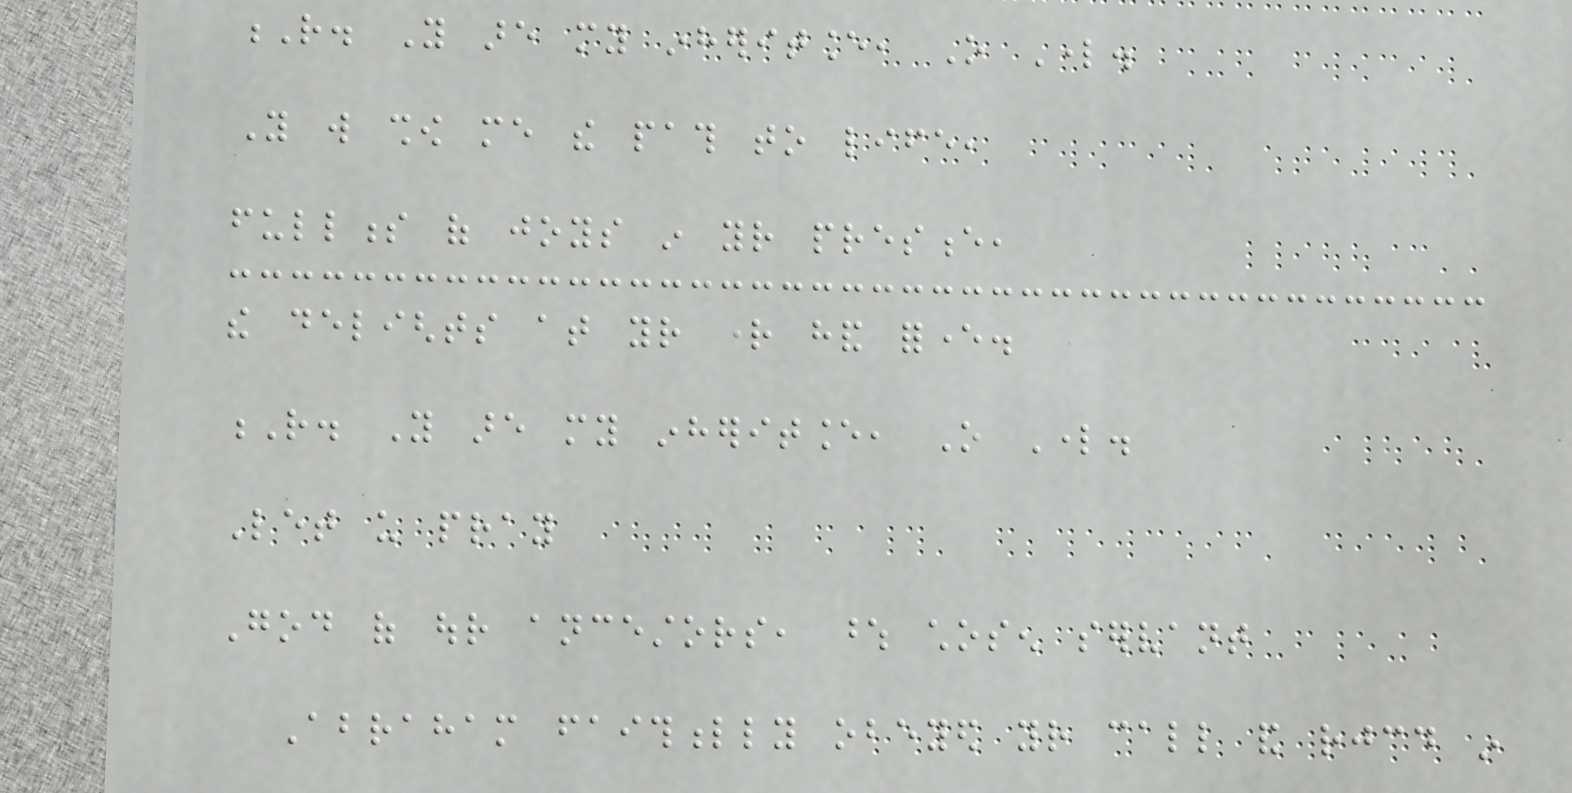R. You are my inheritance, O Lord.
You will show me the path to life,
fullness of joys in your presence,
the delights at your right hand forever.
R. You are my inheritance, O Lord.
Let us pray
God of our ancestors, whose chosen servant
Abraham faithfully obeyed your call and rejoiced in
